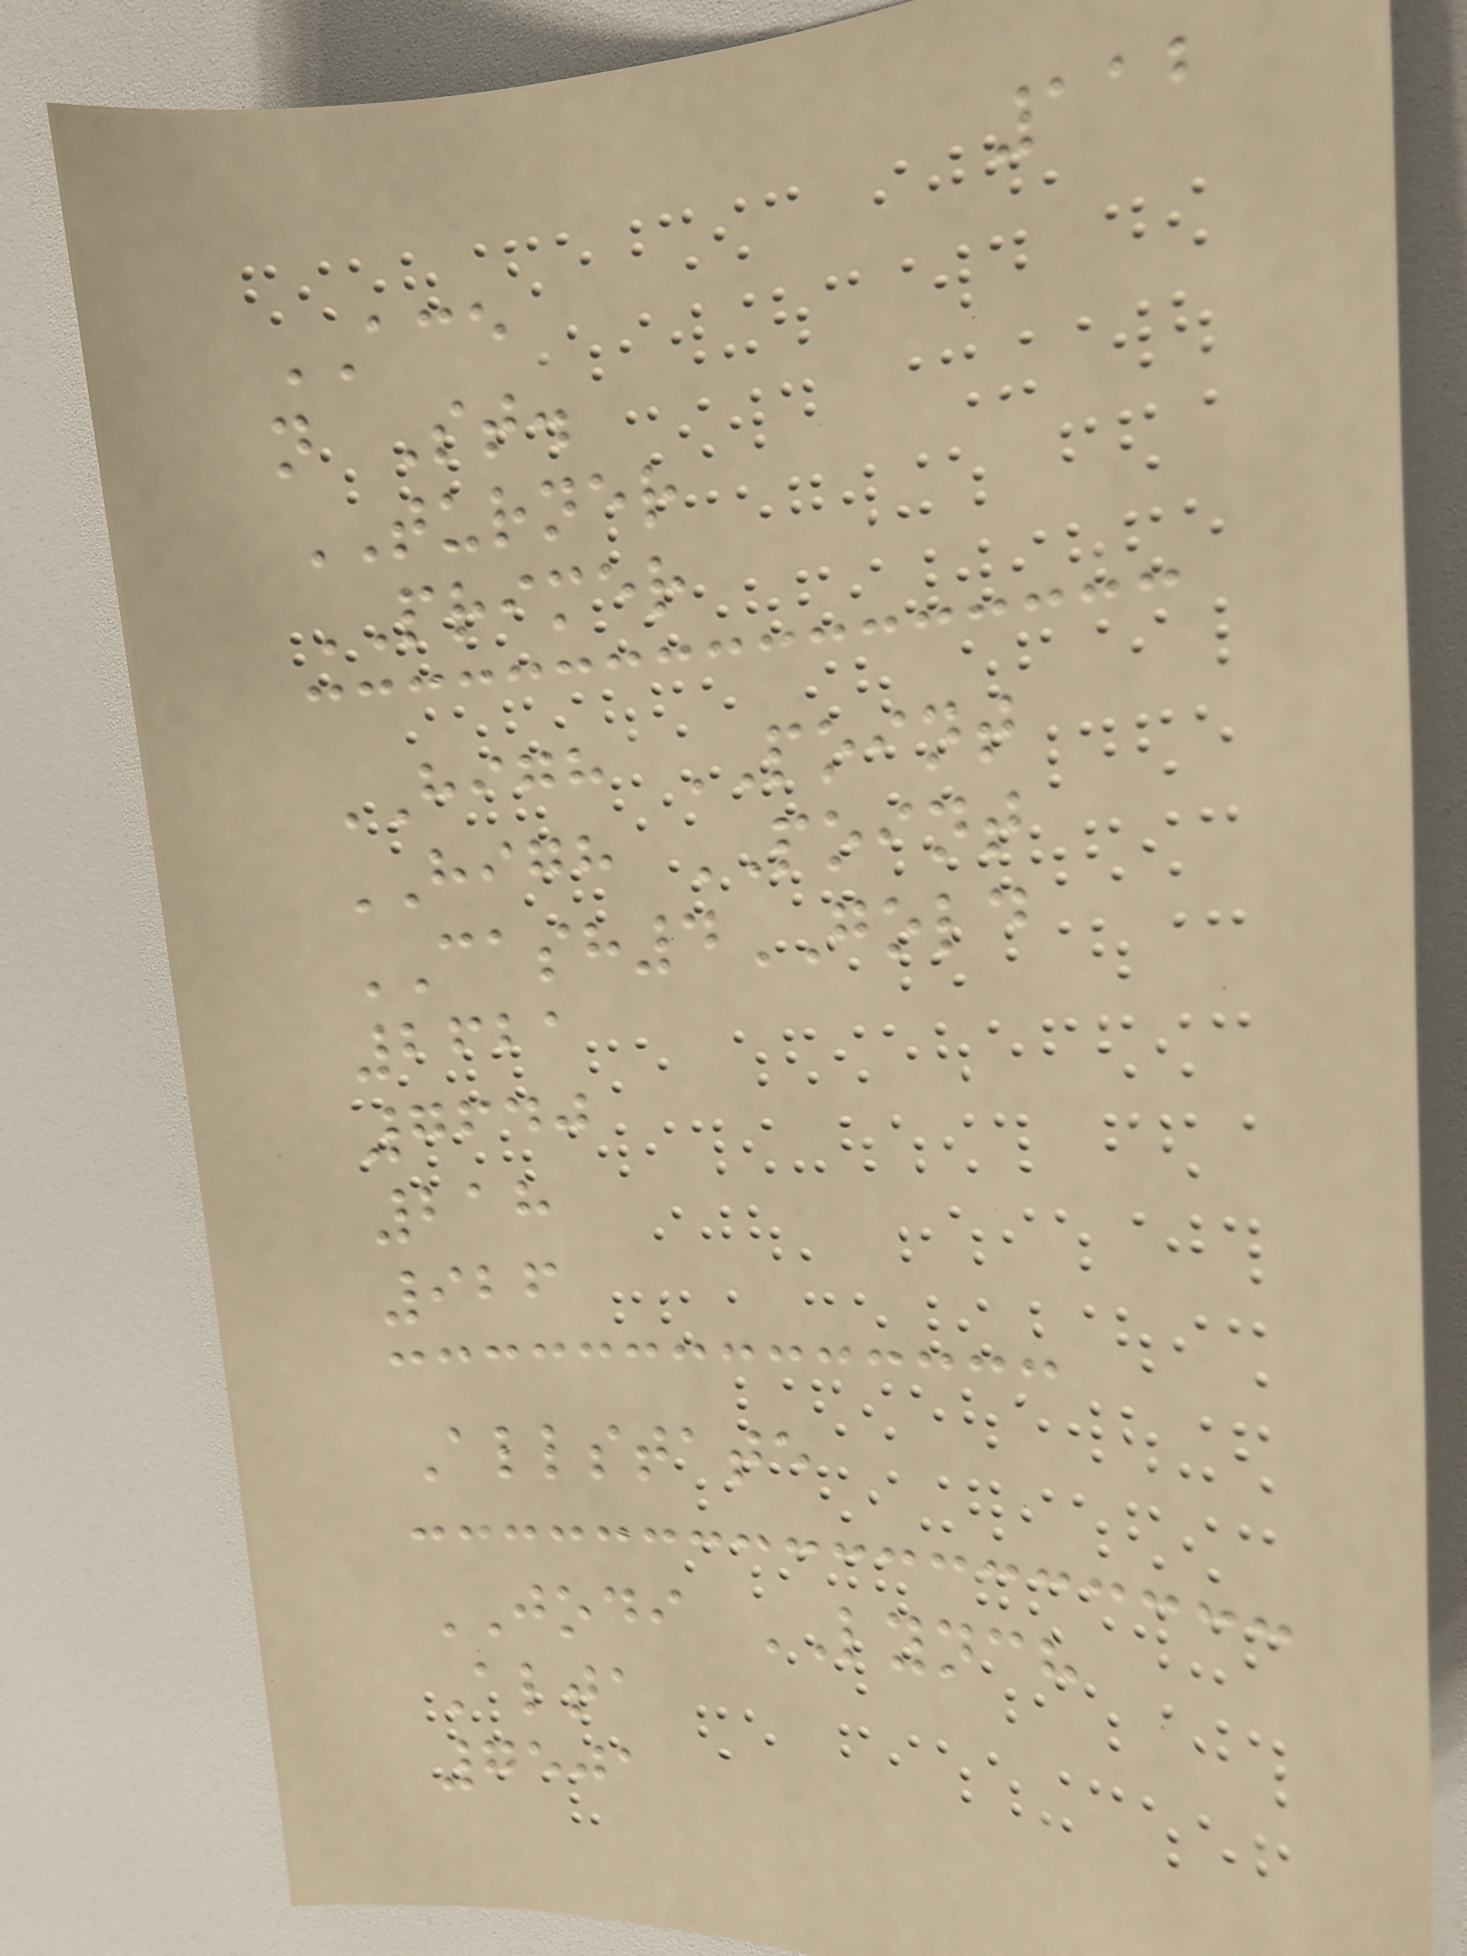112
ACE
n St.
TURNER
PRIMER
HIGH POINT
HIGH POINT
CASH4GOLD
2621
7640
218
926
Allstate
JODI LYNCH
Alta
7501
